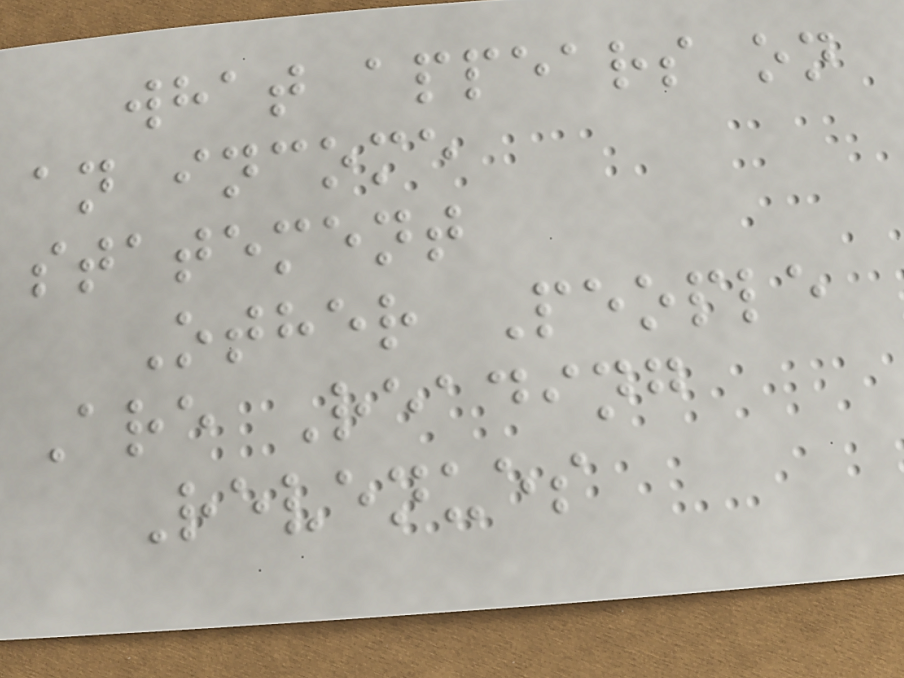what appears on
an income
statement
Other People
Are Reading
Revenues
